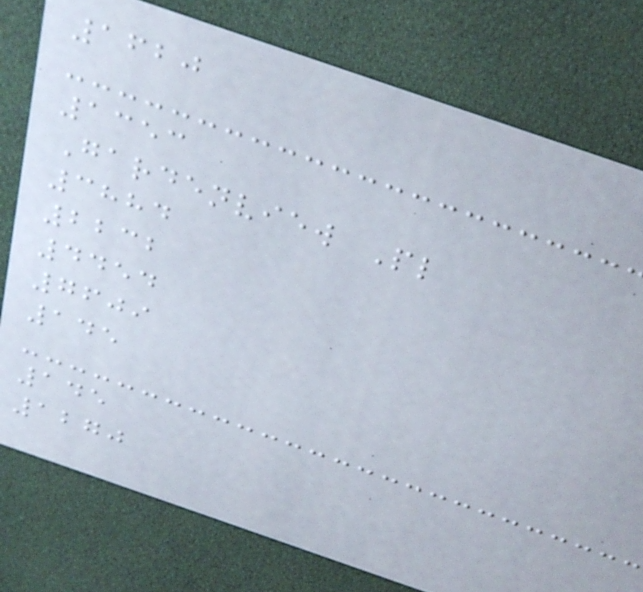1620
1353
Gardenview Pl
3884
2232
4454
7609
145
145
1270
